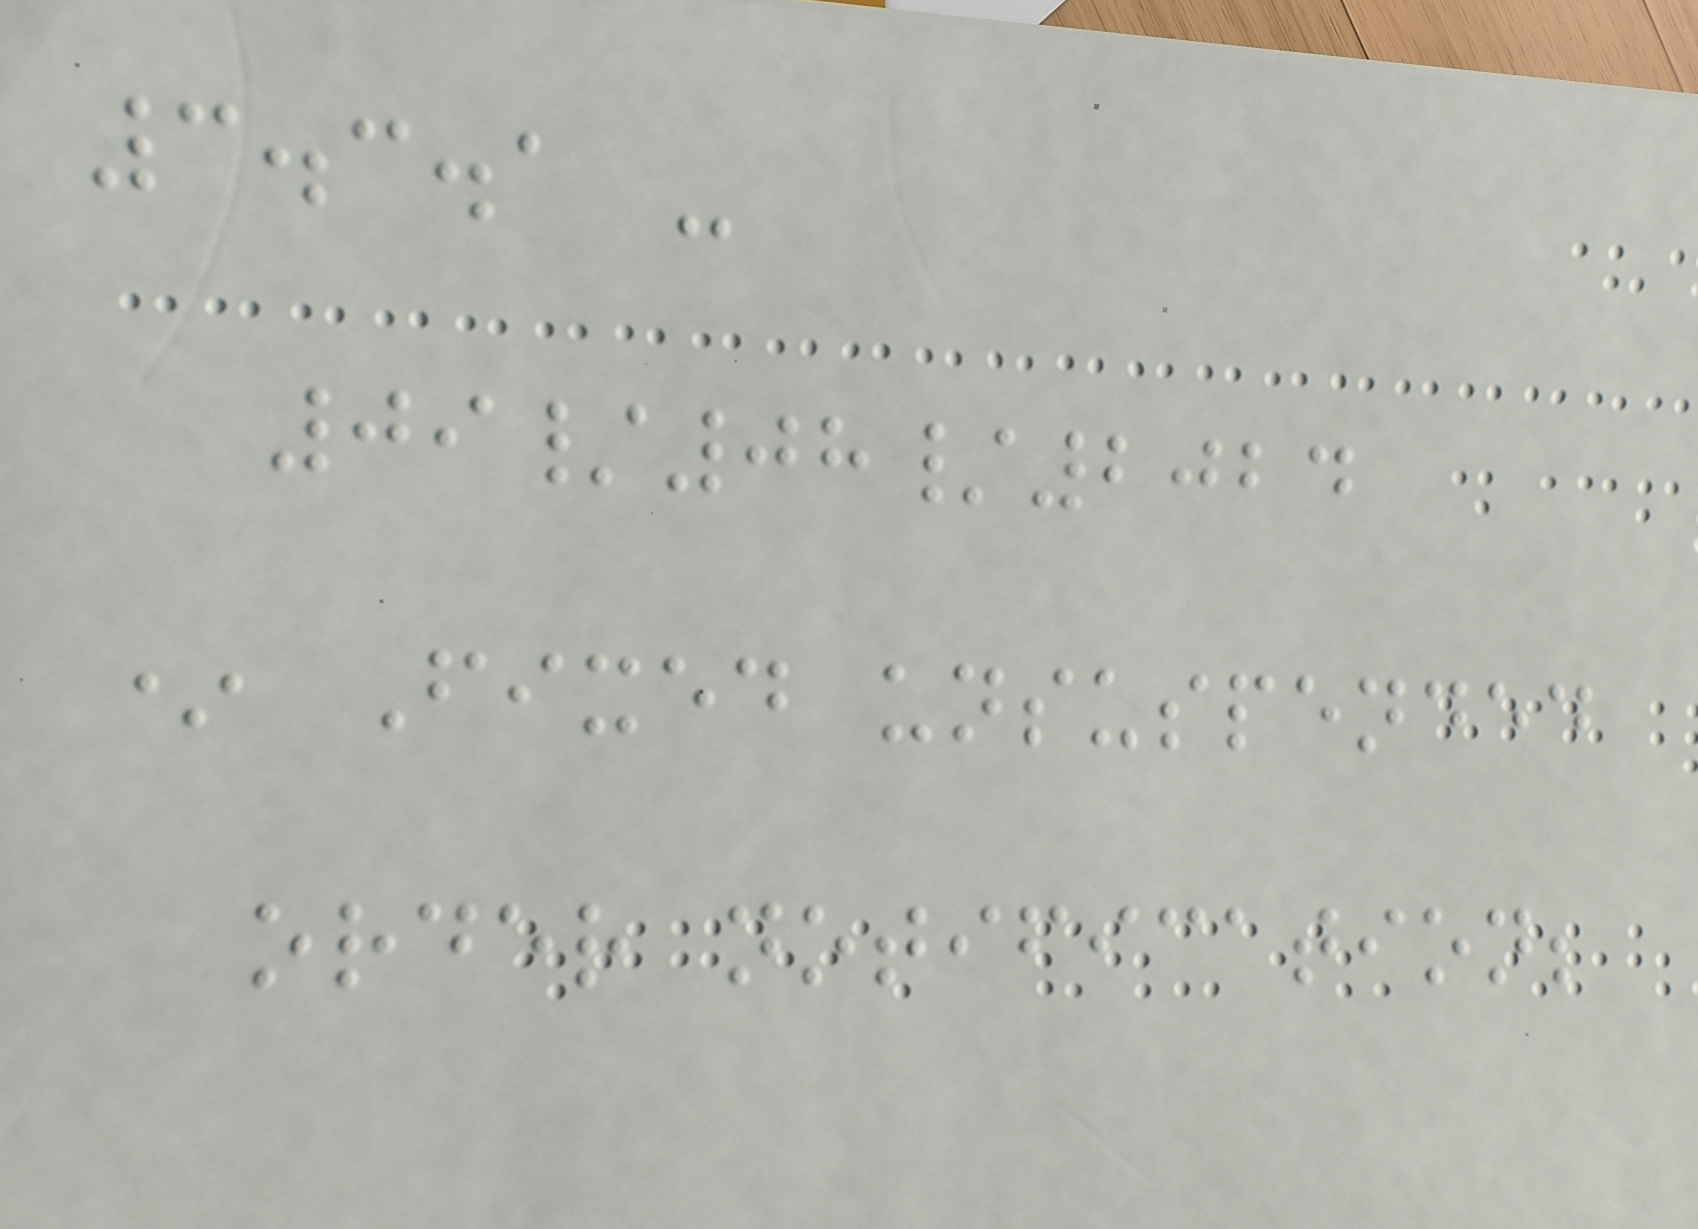3.3.1 -
09/08/2024
* Fixed unsuspended
order notification;
